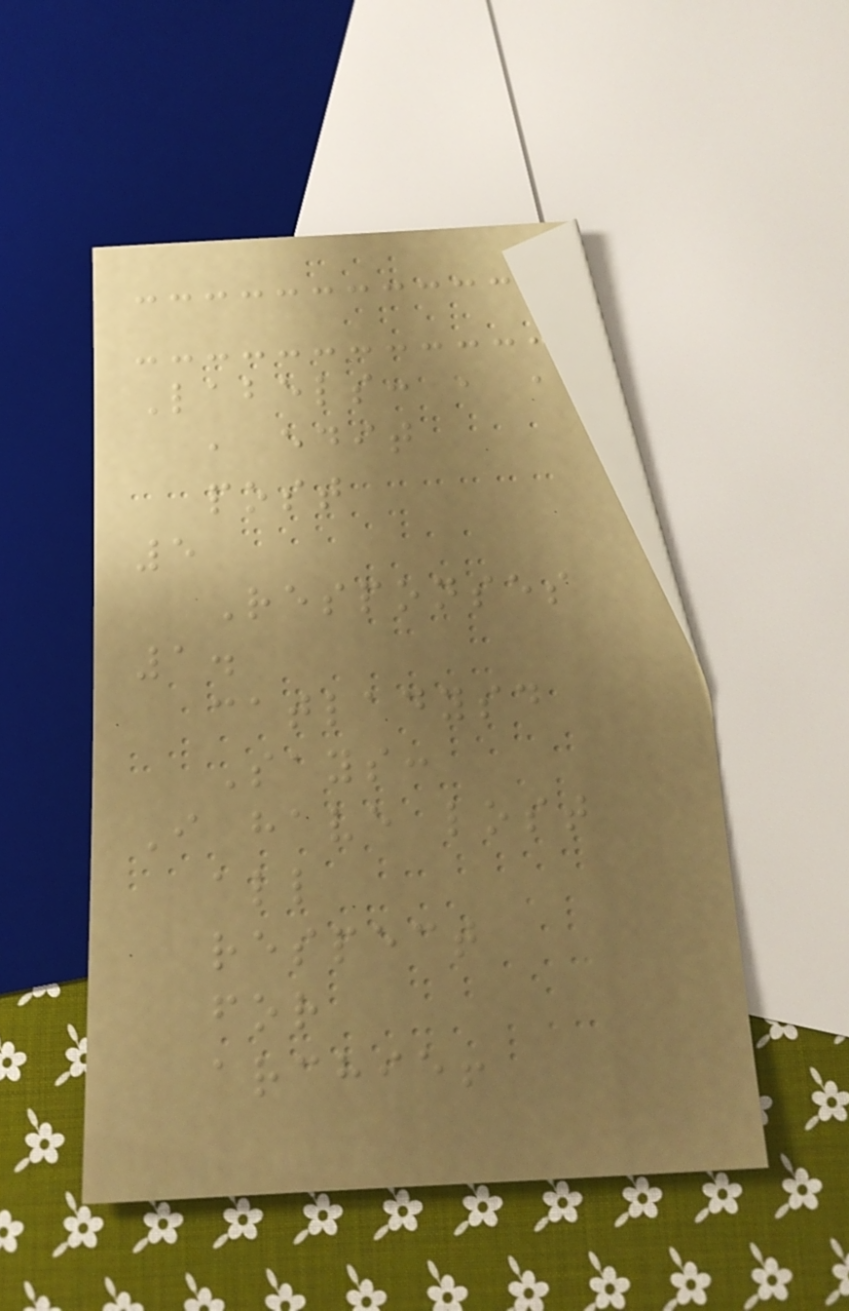Labels: , ,
, edit
post
5
Responses
1.
catladysd
Says:
I have lost
all
respect
for
archie!
